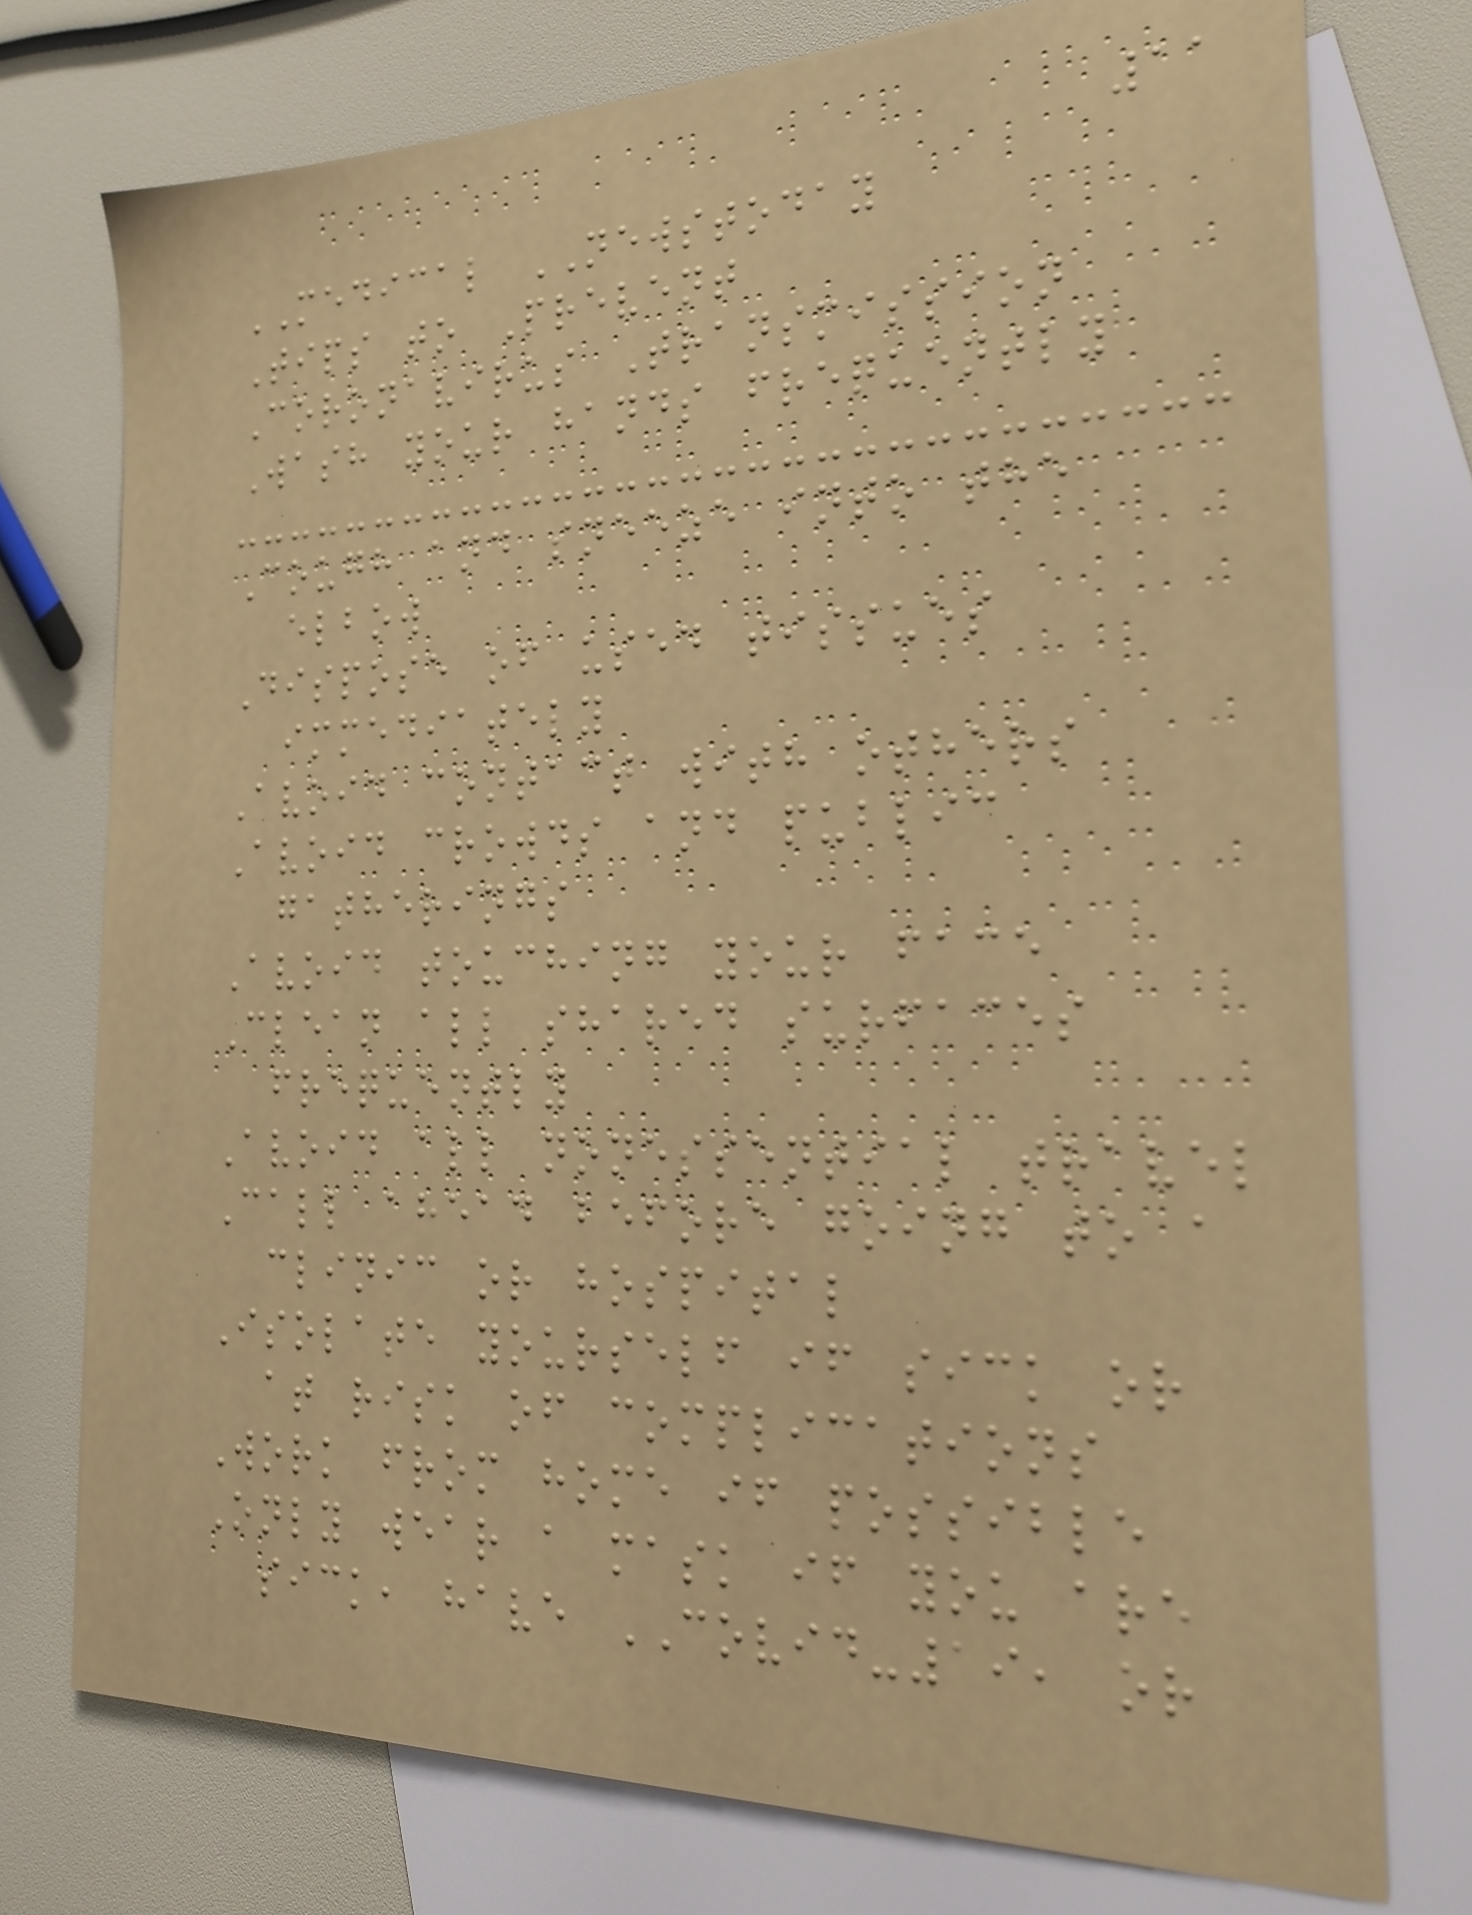11
MEDICAL NEWSTODAY
Tips to Prevent
Coronavirus Transmission
Wash your hands frequently
Cough and sneeze into the
elbow
Dispose of used tissues
immediately
Avoid contact with others
Avoid crowds and public
gatherings
Avoid touching your face
Clean all shared surfaces
frequently
Avoid all nonessential travel
Call ahead before going to a
clinic or hospital
Isolate yourself if sick or
at risk of complications
Work from home if possible
Only wear a mask if you are
sick, have COVID-19, or
